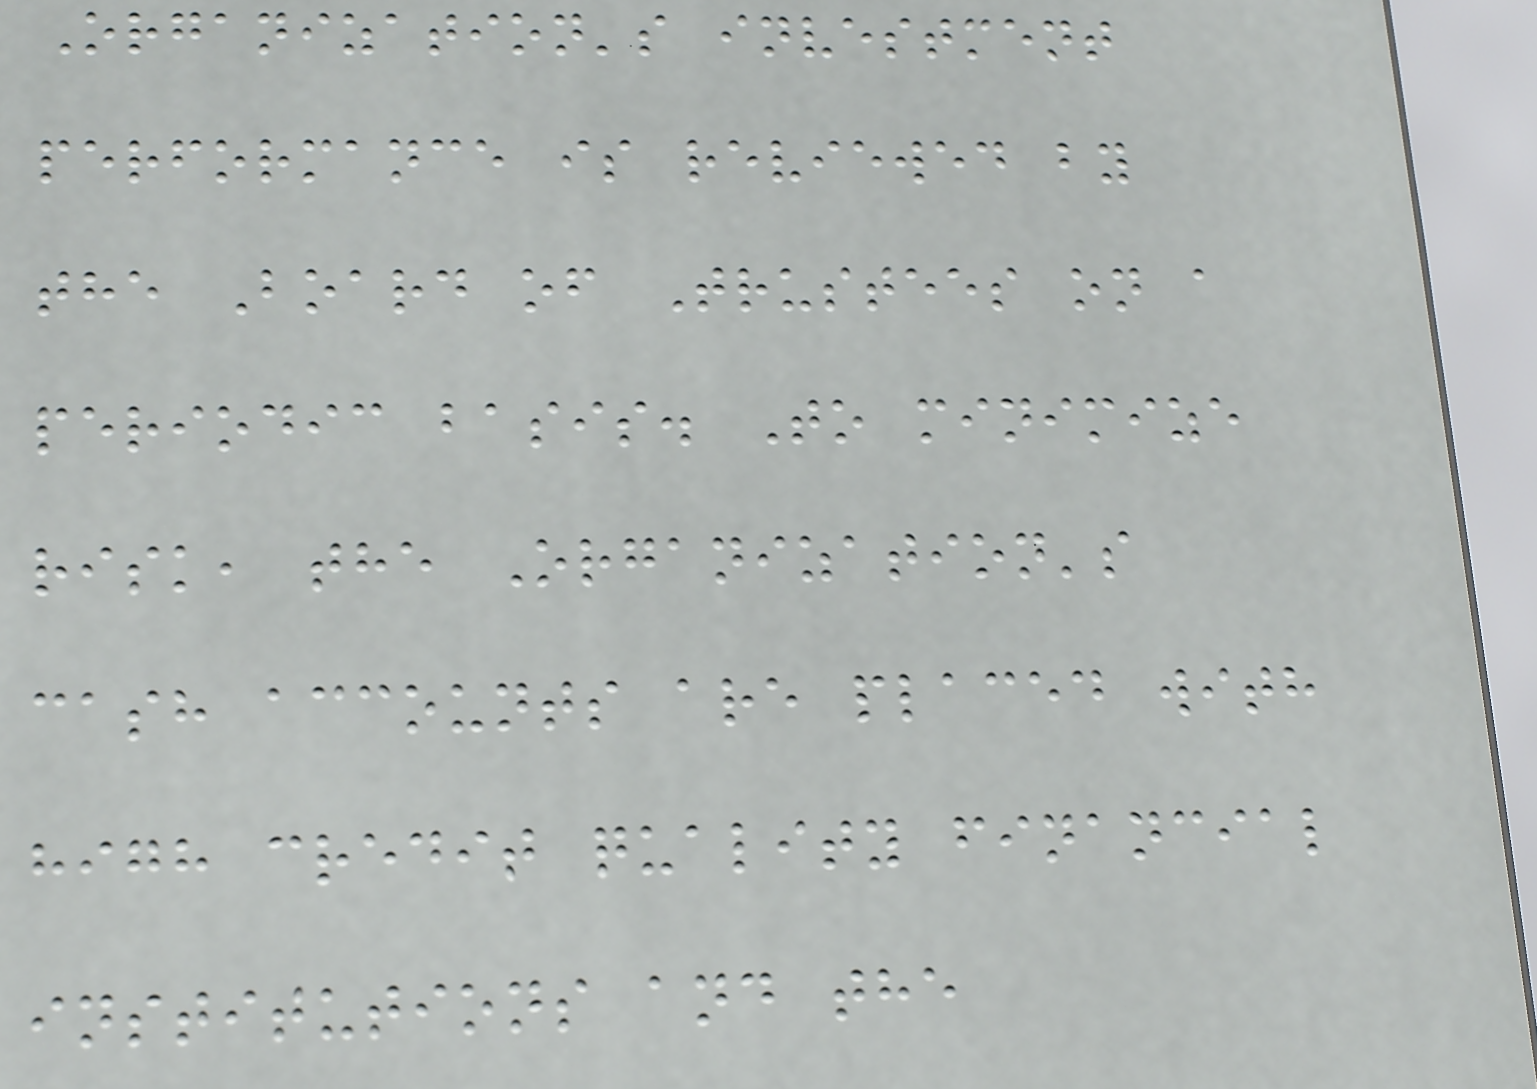Organization's investment
performance is reviewed by
the Board of Trustees on a
periodic basis. To minimize
risk, the Organization's
cash accounts are placed with
high credit quality financial
institutions and the
